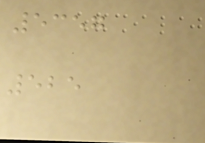5357
525
